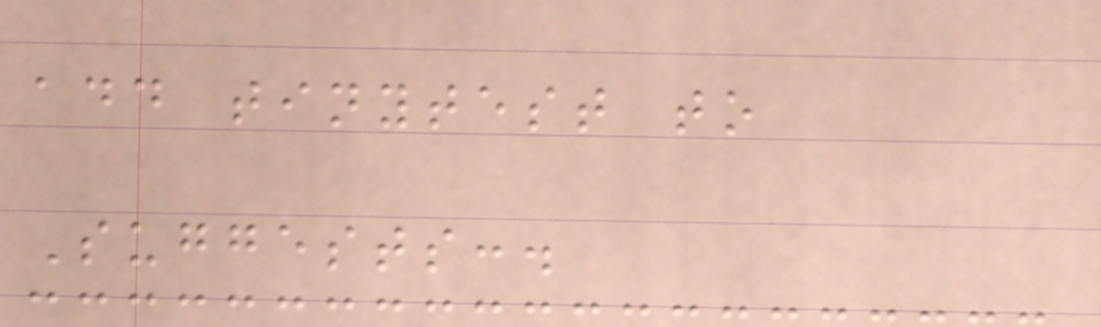add tinytest to
Suggests:.
